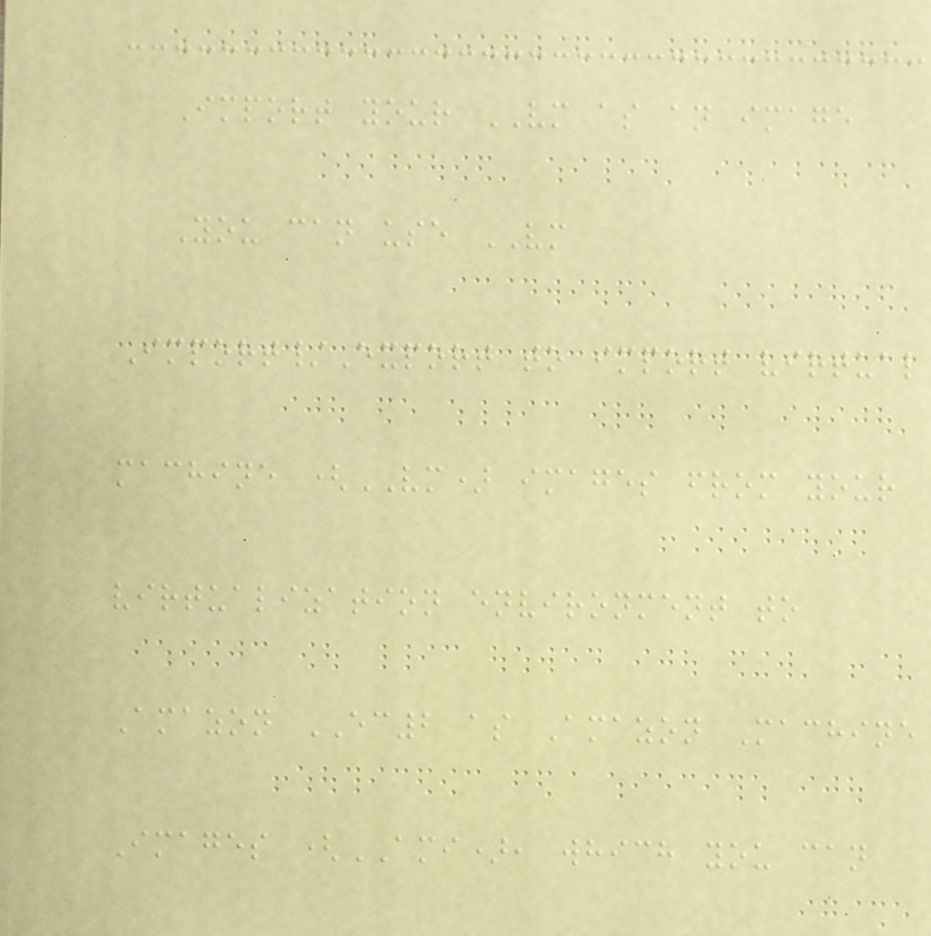Import your VM as an image
You can use VM
Import/Export to import virtual
machine (VM) images from your
virtualization environment to
Amazon EC2 as Amazon Machine
Images (AMI), which you can
